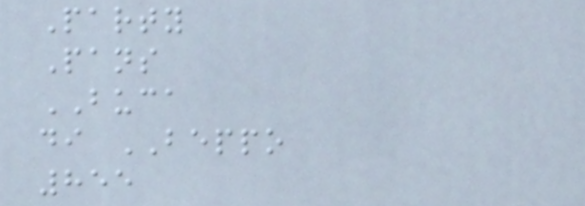Party
Pans
BUCA
di BEPPO
855
